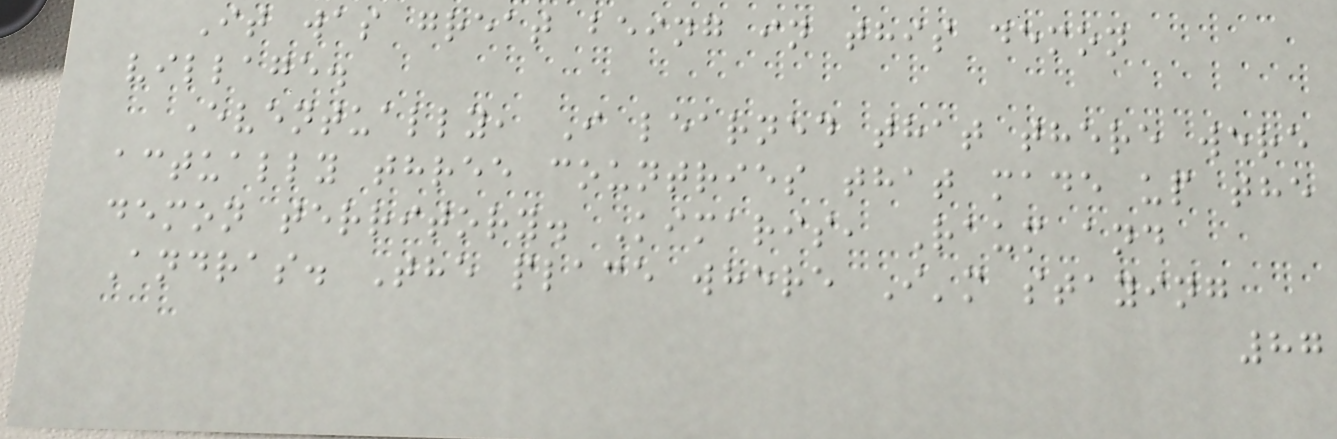It was great being in this demon
village.
Eventually, I learned that there were
actually three countries that made up the
demon territory. Kimaris, Raum and
Andras. The place where I'm staying
87
